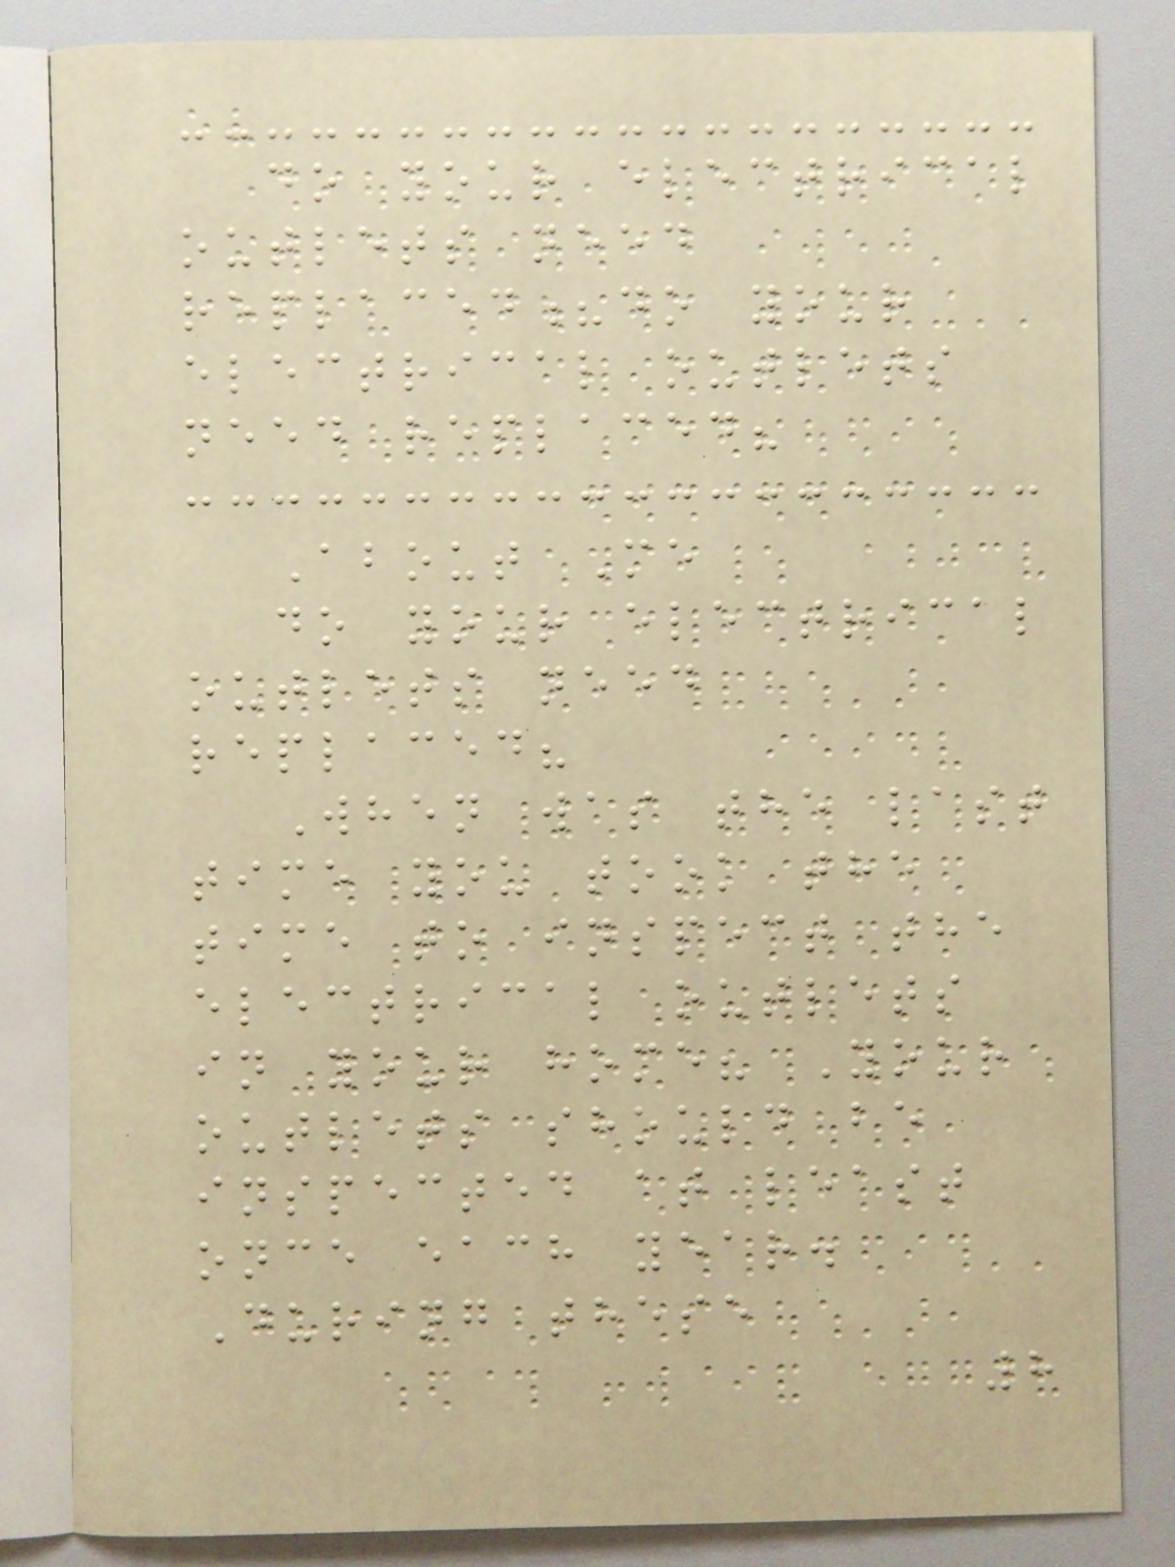do your electrical
outlets need
replaced?do your
electrical outlets
need replaced?
About Me
do your electrical
outlets need
replaced?
When was the last
time you took the
time to inspect the
electrical outlets
in your home? Your
outlets should be
inspected at least
once each year.
During these
8
